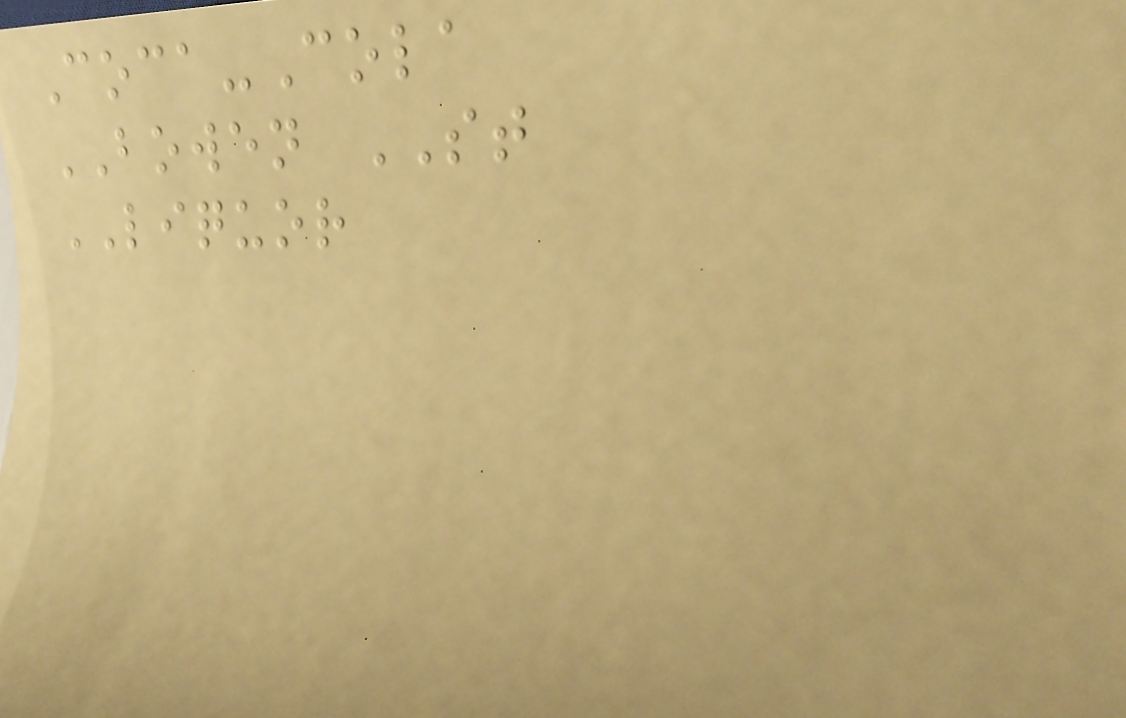Coca-Cola
BOWEN ST
LIQUOR
